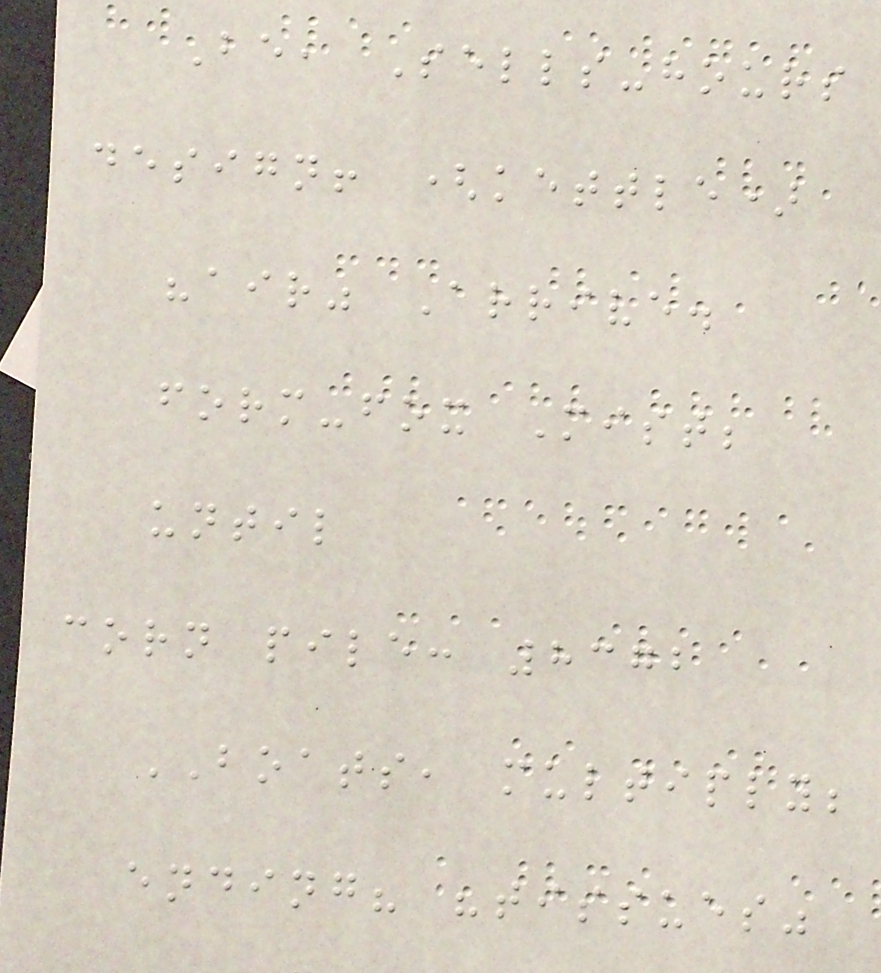Be, Sells-hours
design! (kettle)
"air" Arrive.
form-fox Mist;
until
corn pile: 8372
BOATS, multiply;
ending? "tissues"
